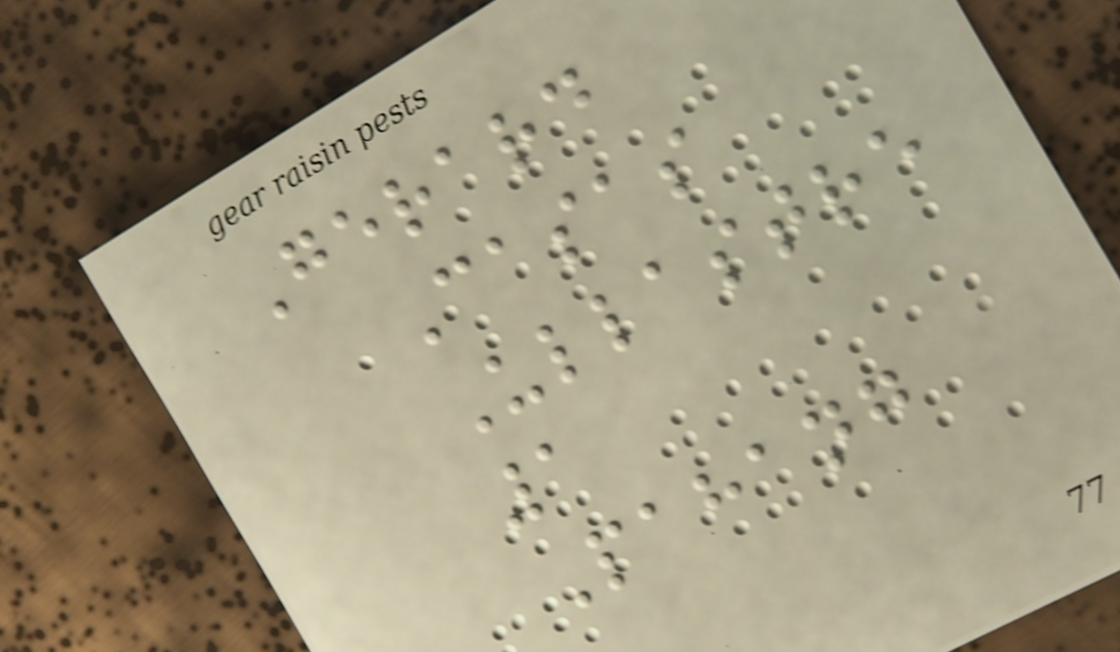Gerard
Casas
Ullastre
1
Pahang
